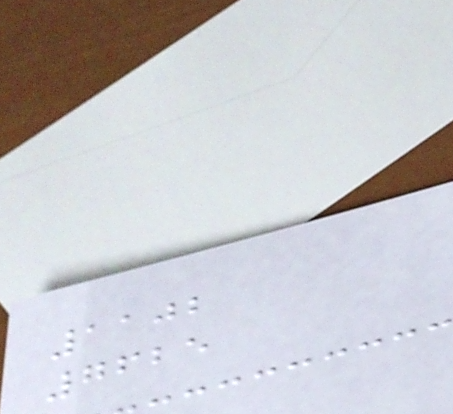1102
7625
